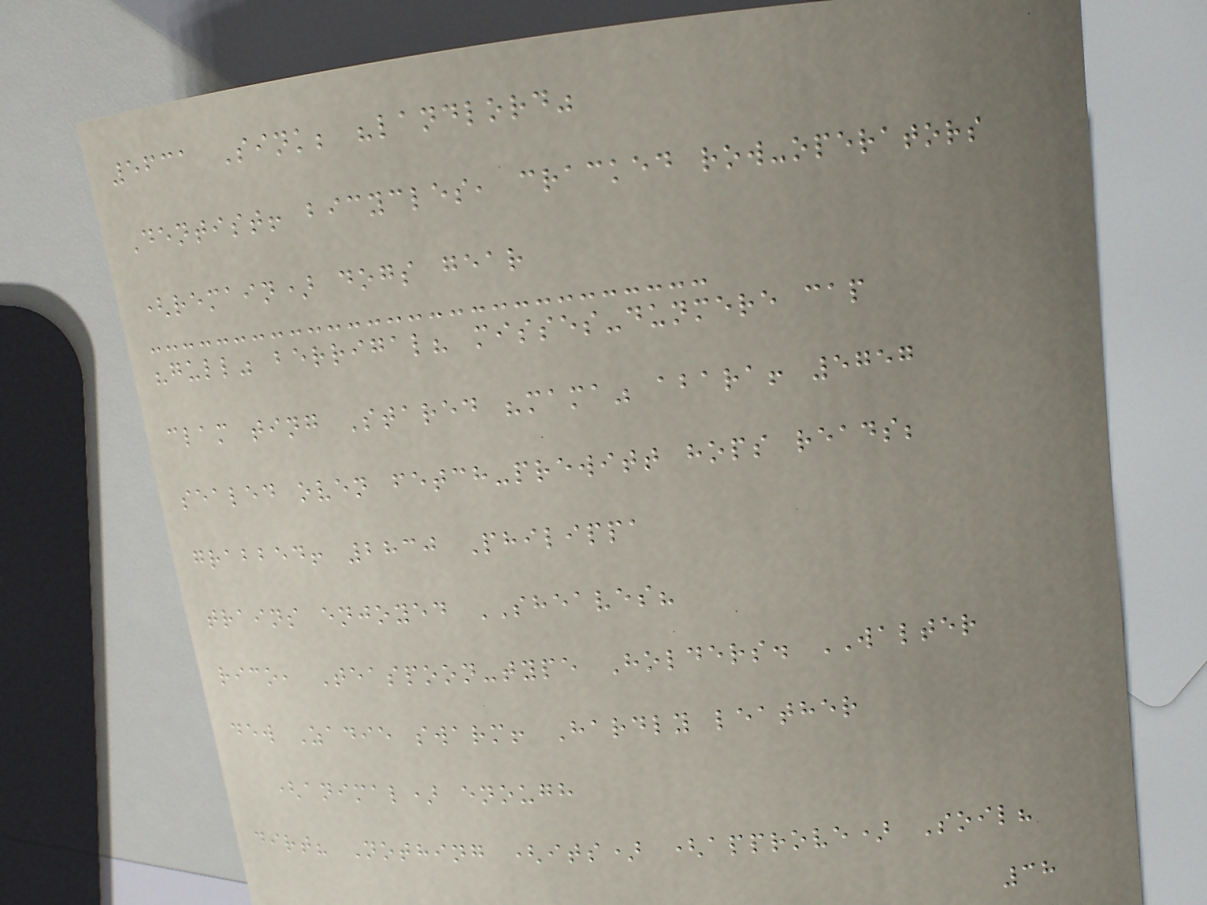5631 Sink; "landlord"
Dentist! bicycles, cracked row-operators
(remain) dogs gear
"gull" berrigal? misses-dunmere cap
clam ting Stared "mama" abara! 5757
sealed oven fetch-prewitt hops reads;
grabbed! 2830 Philippa
trains enjoyed SHEAVES?
rico, Teaspoon-type Holders. WALTER
dew Zadie swarm! Hardly leather
(animal) enough
dirt? Nothing (its) (approve) Soil?
38
